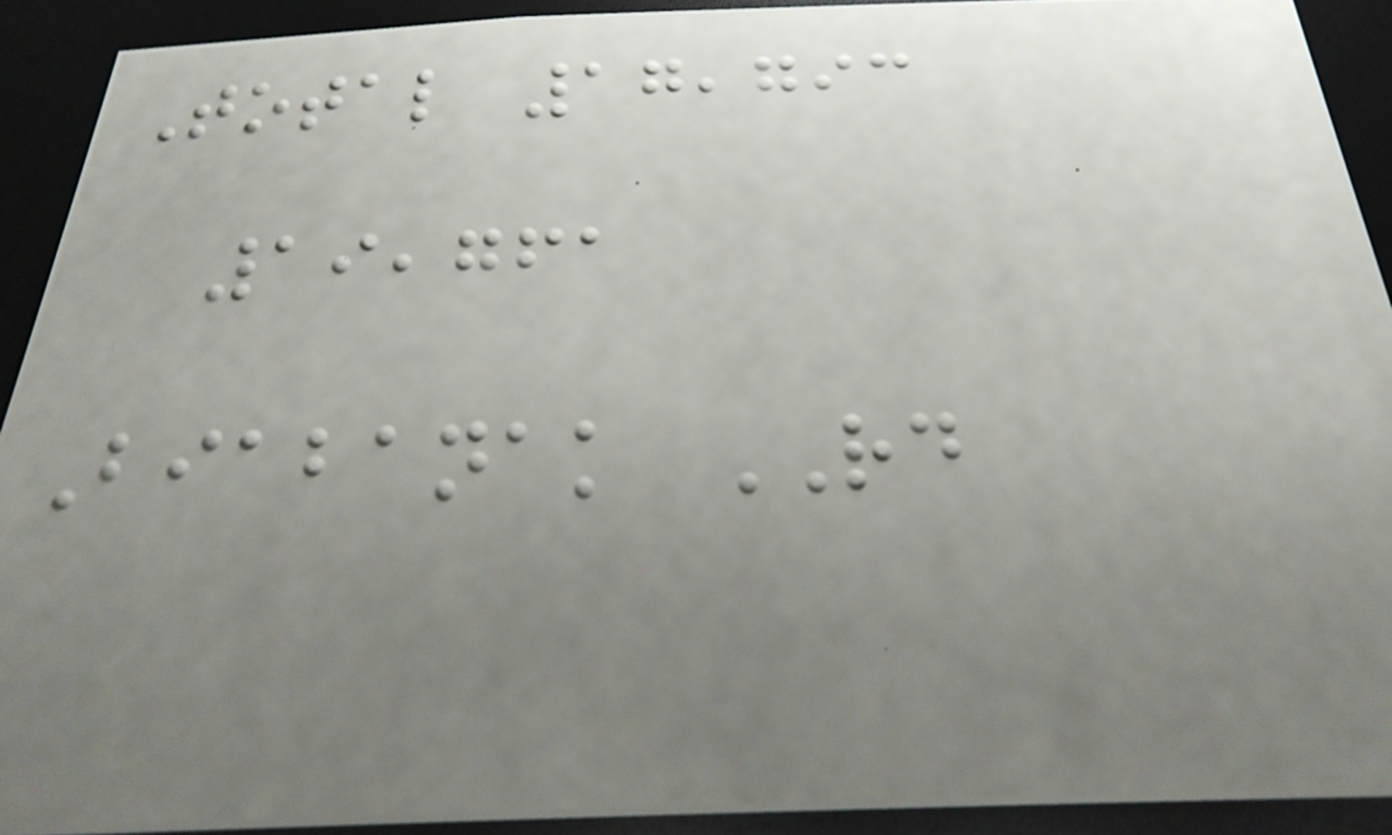Total 17,793
19,761
Biabanak RD
